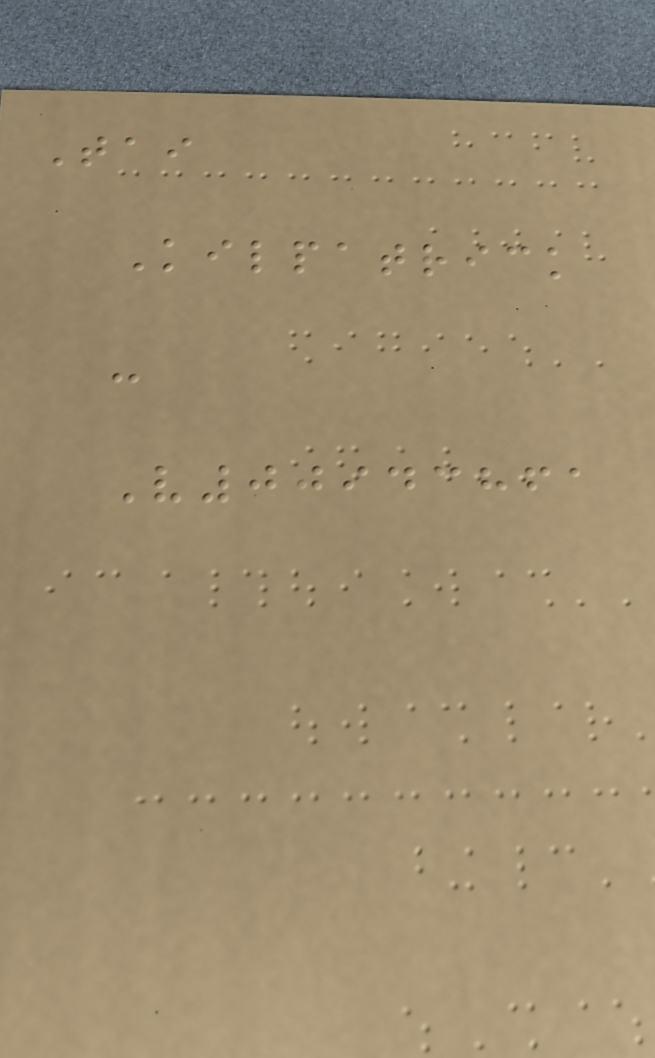Tai
Kilpatrick
-
V00943861
